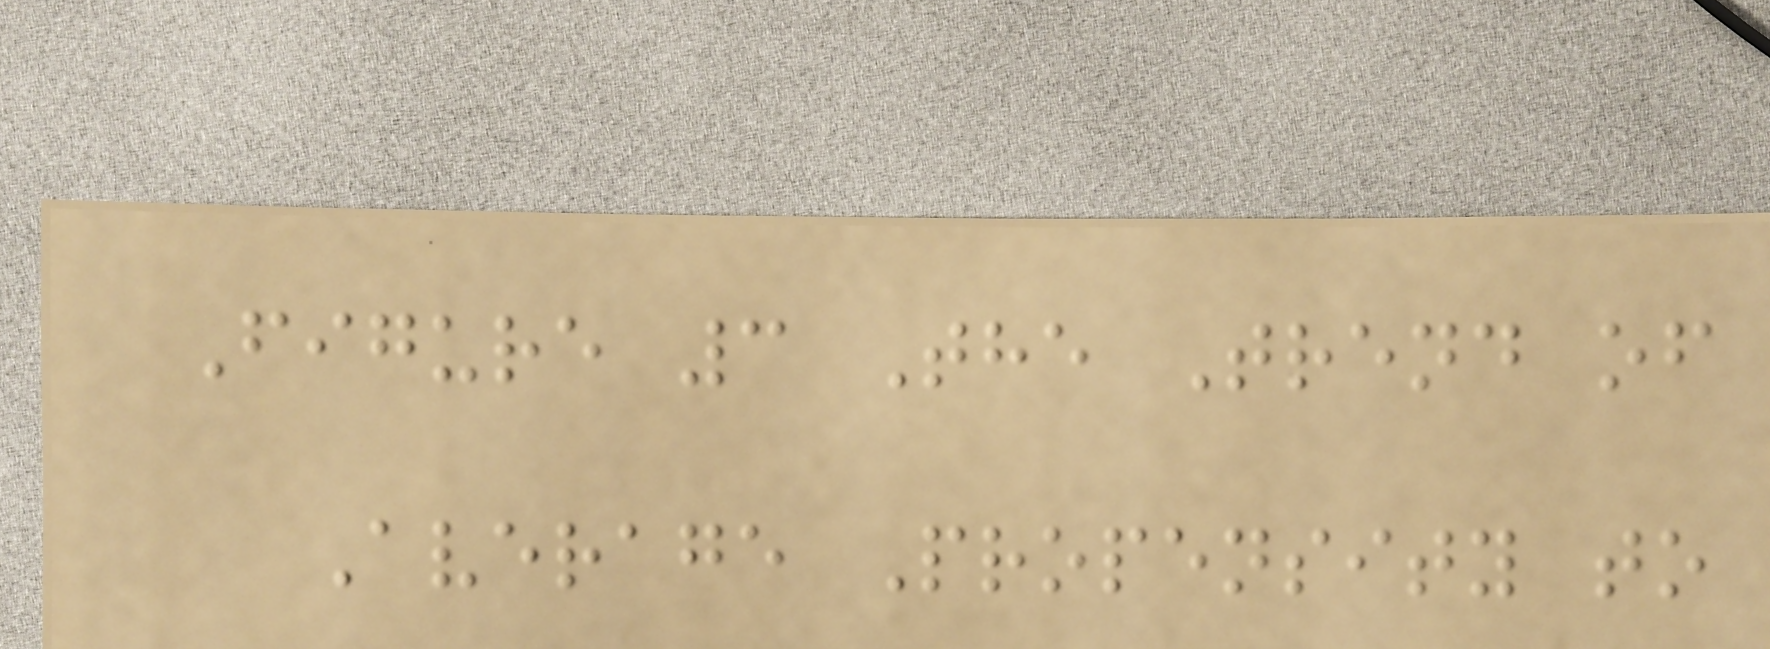Figure 3 The Trend of
Average Propensity to
